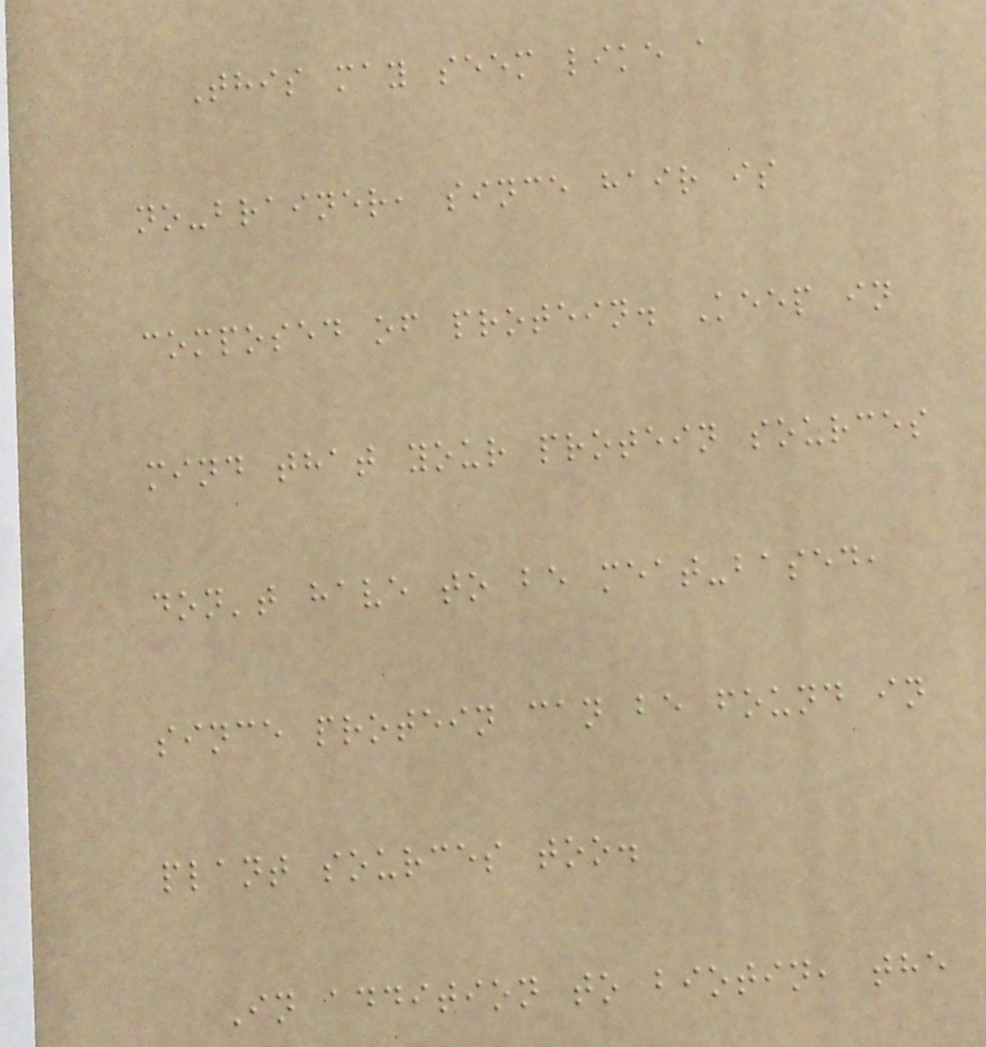This may seem like a
no-brainer, since hair is
composed of protein. Keep in
mind that your protein sources
don't have to be meat-based,
since protein can be found in
plant sources too.
In addition to biotin, the
